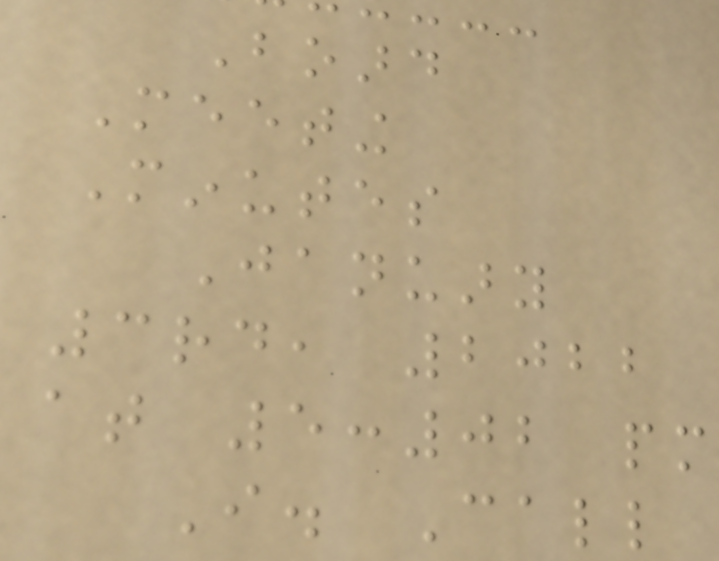Board
Meeting
Minutes
January
3rd, 2022
at 5:02 pm
I. Call
